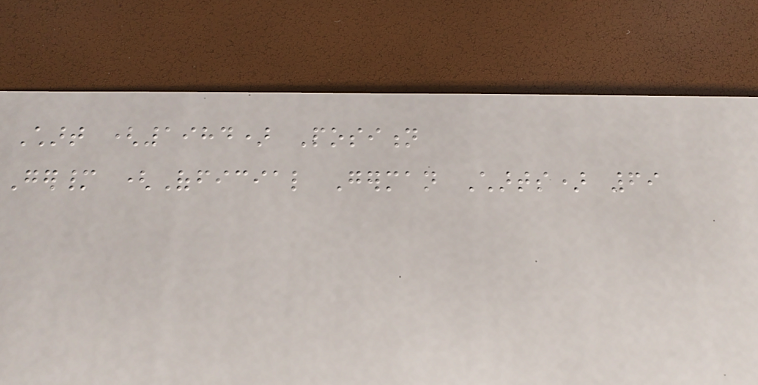Chart (1984) Position
Germany (Official German Charts) 69
